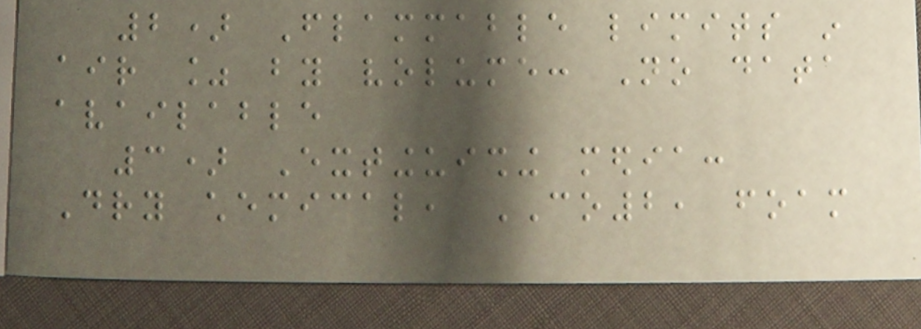2) Flammable limits in
air % by volume: No data
available
3) Extinguishing media:
Dry chemical, CO2, foam
